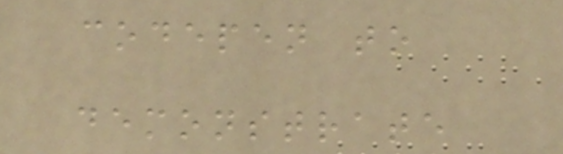codepen to
demonstrate
